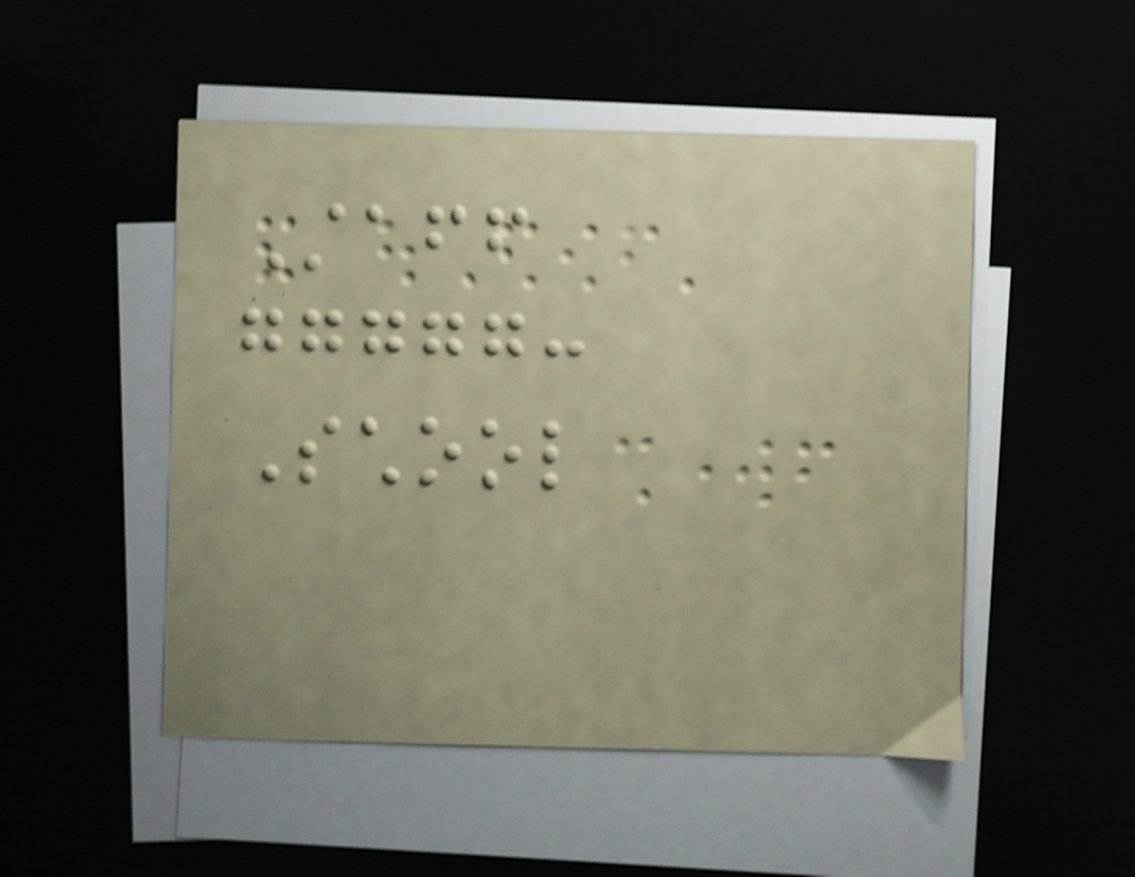Staff
School
